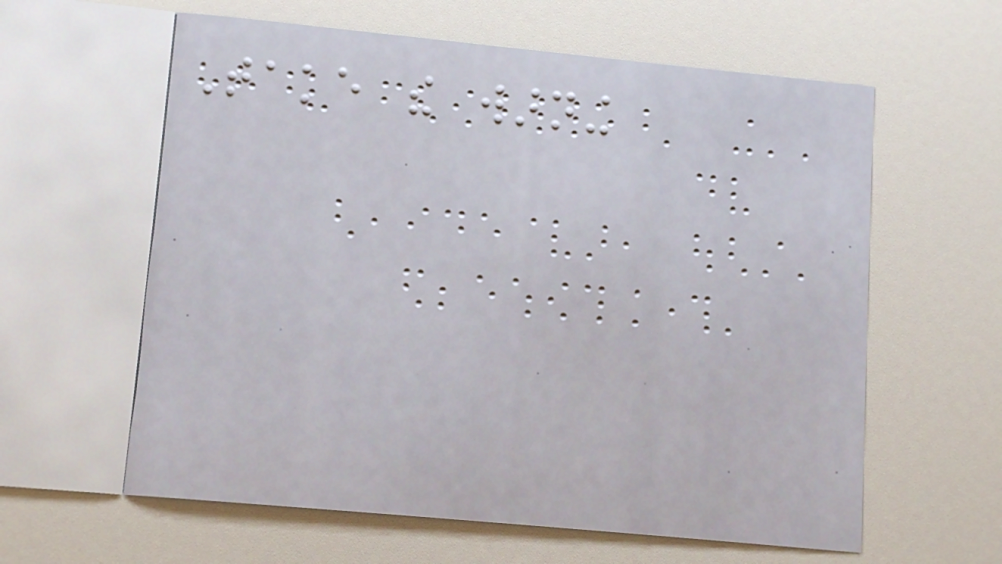Take the warning
